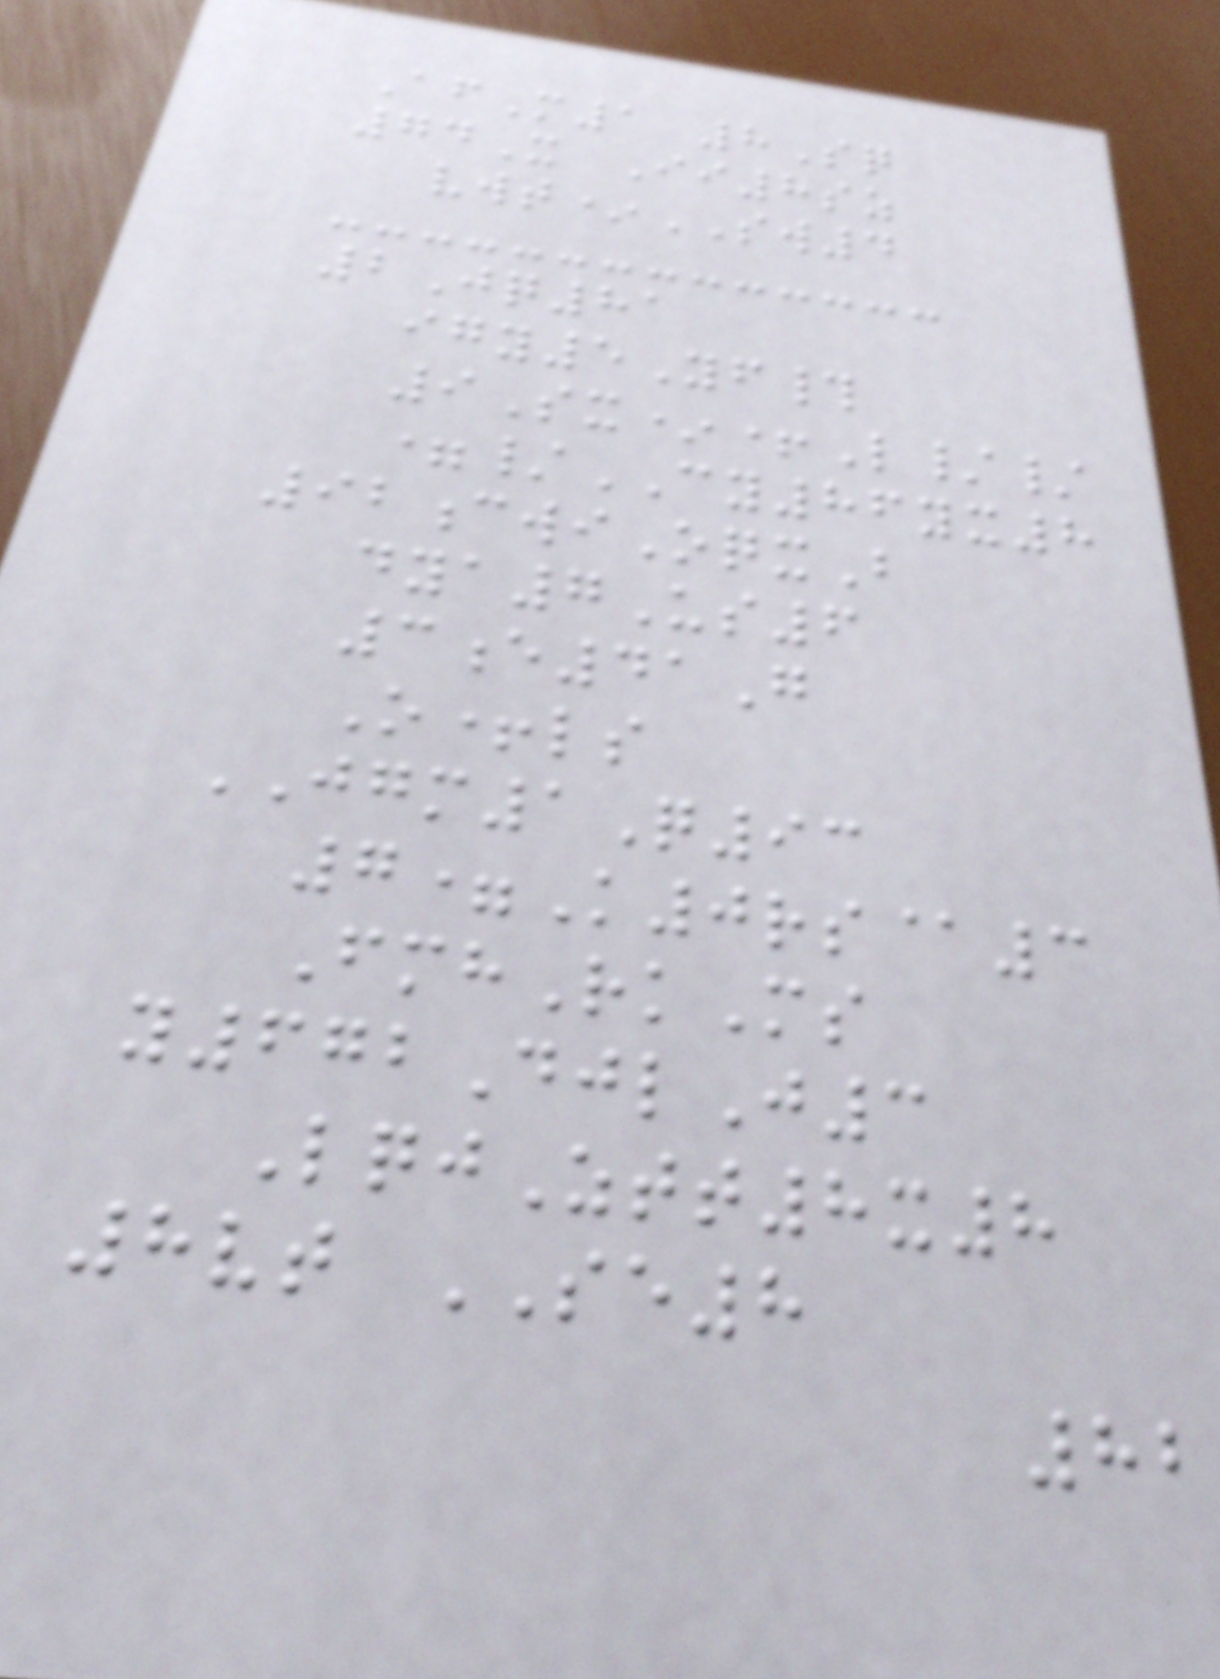AfM1 8Sq
74X Ii8sz
vwt*SW4
2Jq81
igy5Yf#
9Sx*+L//
=/CY86yx8
92cwiOqxB
dya7Us6
3e41G
O+ls
JGM1Q93
7=K0rs@3
FmhRkMs
y672DjlJ3
LqjZtt8x8
8vt SE8
82
